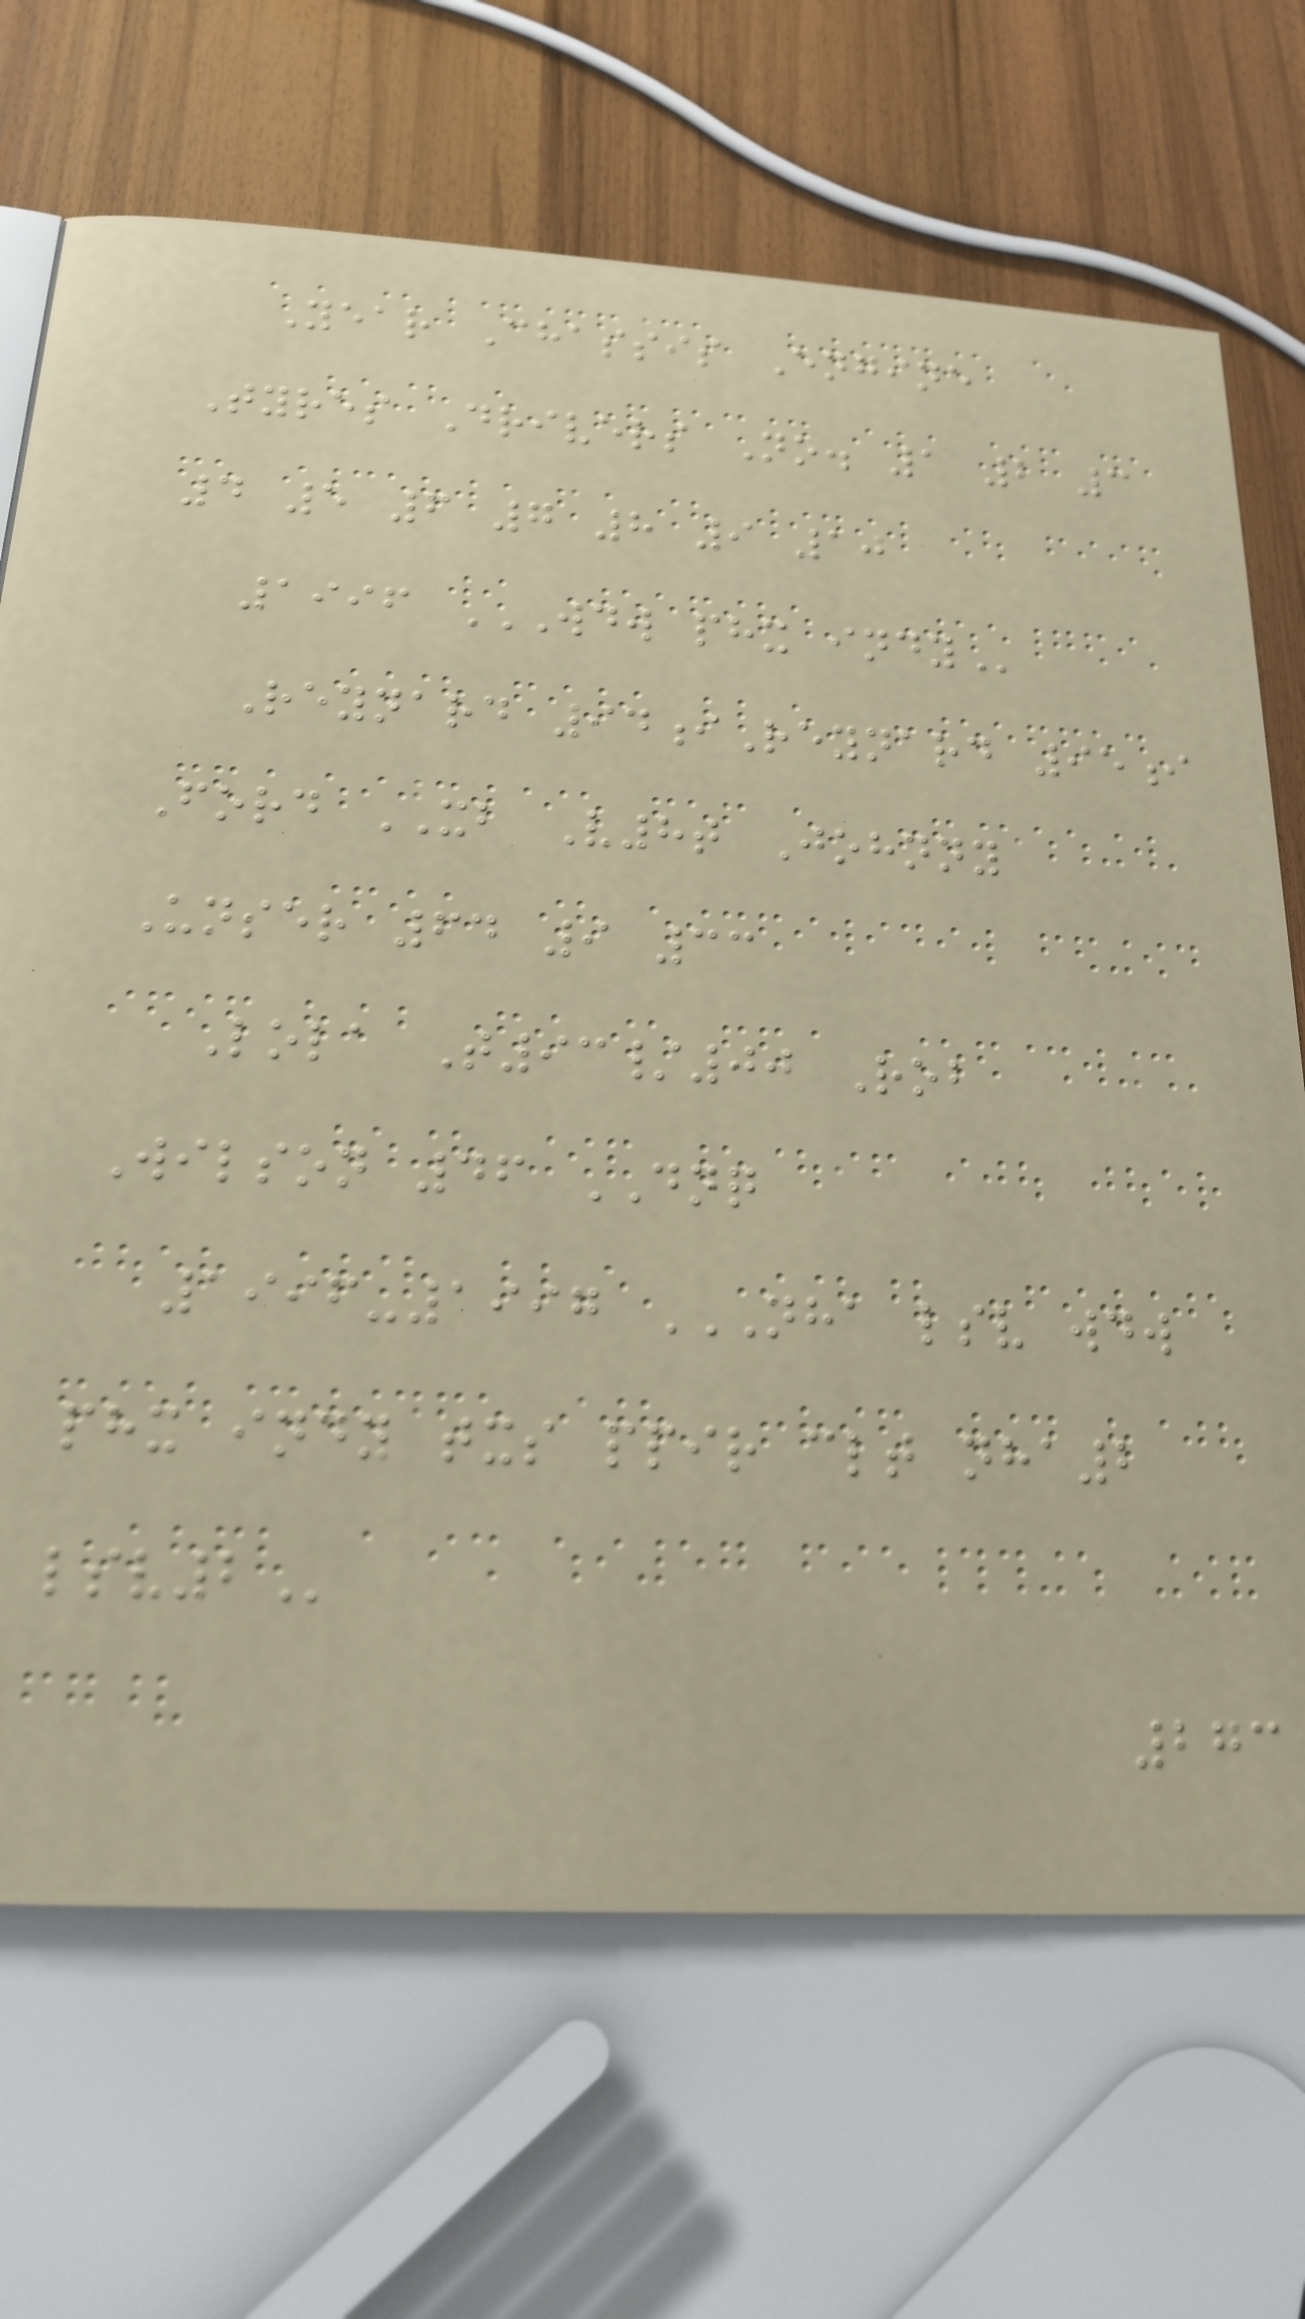Year Chassis Engine
Tyres Drivers No. 1 2 3
4 5 6 7 8 9 10
1996 WDW PHX INDY
Reynard 94iReynard 95i
Ford XB V8t Johnny
Unser 64 9 33
Lola T93/00 Rob
Wilson 46 DNQ
1996-1997 NHA LSV WDW
PHX INDY TXS PPIR CLT NHA2
LSV2
273
